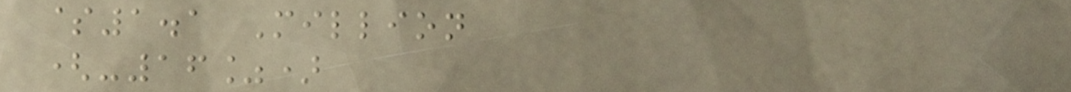$1.1 Million
(-16%)
